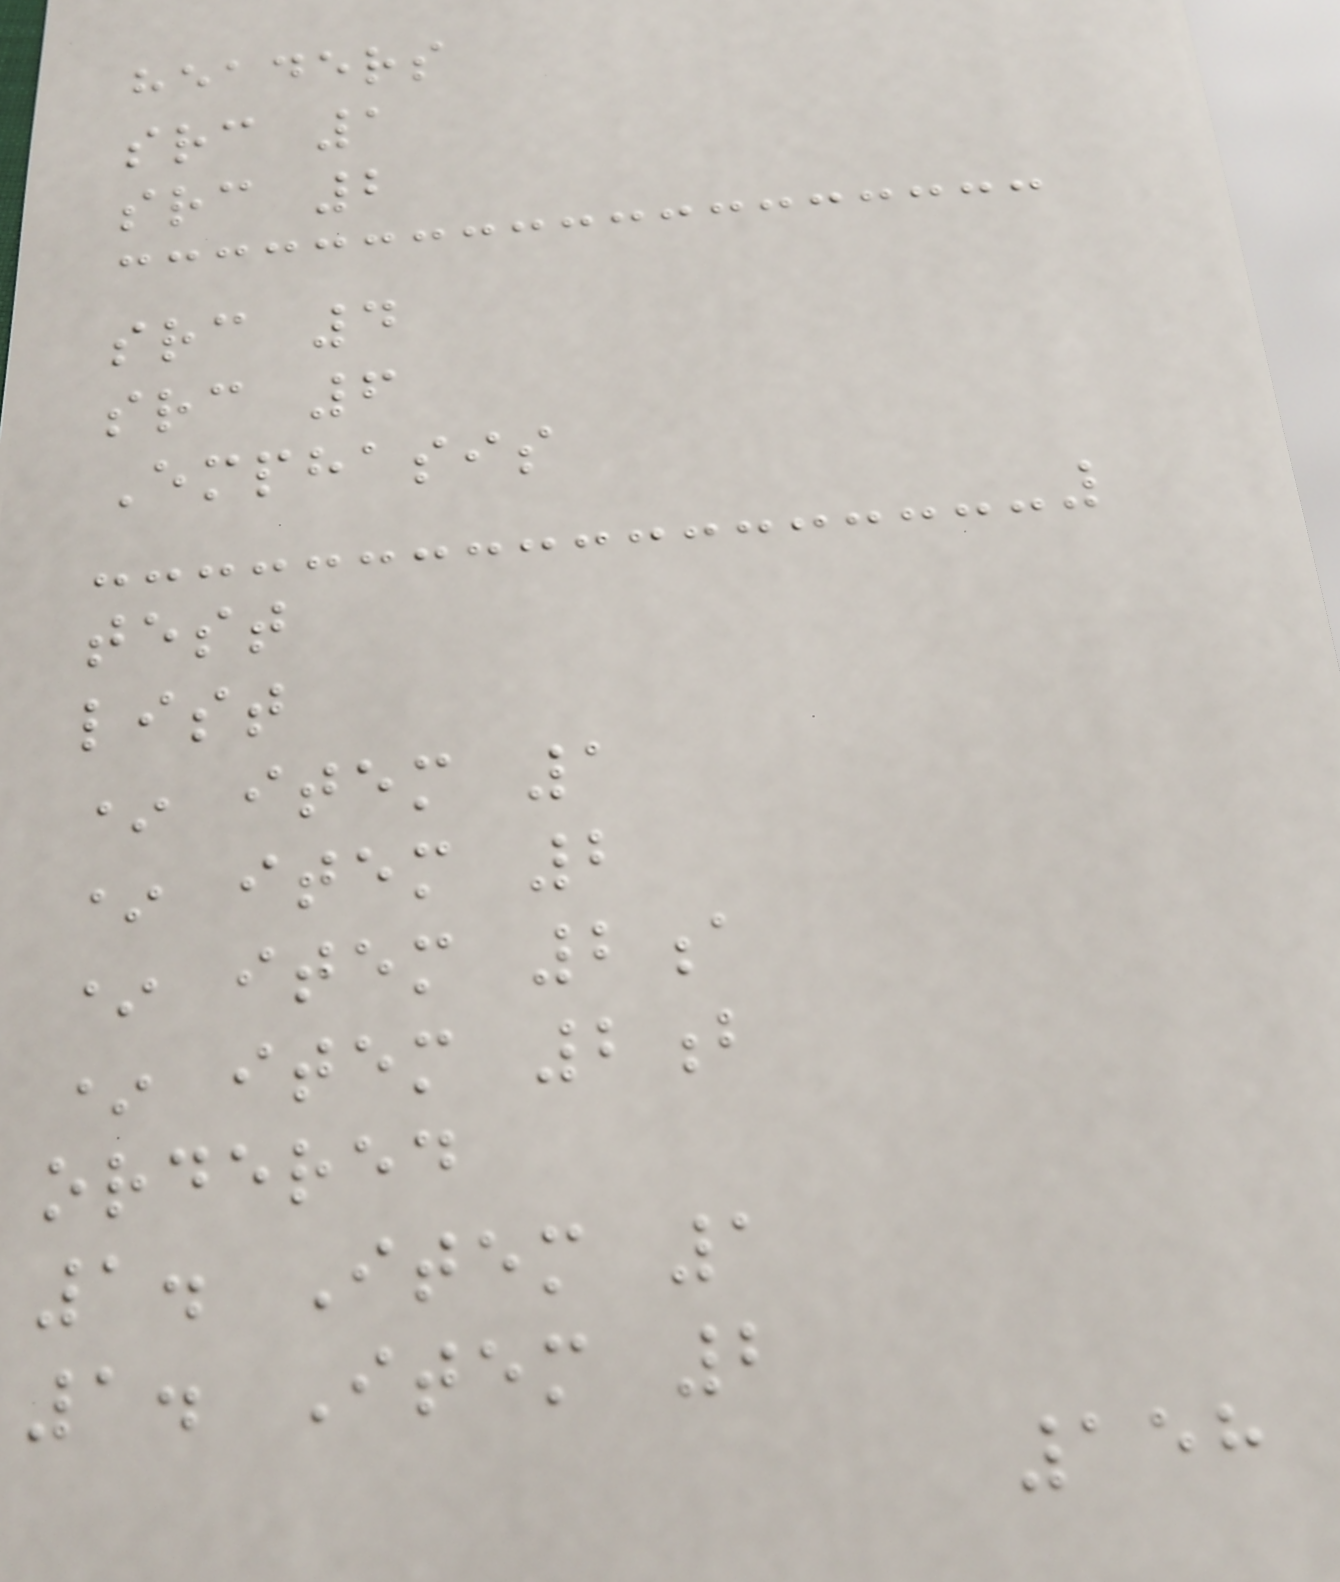headers
src 1
src 2
src 4
src 6
Emphasis
test
list
* item 1
* item 2
* item 2a
* item 2b
ordered
1. Item 1
1. Item 2
158
